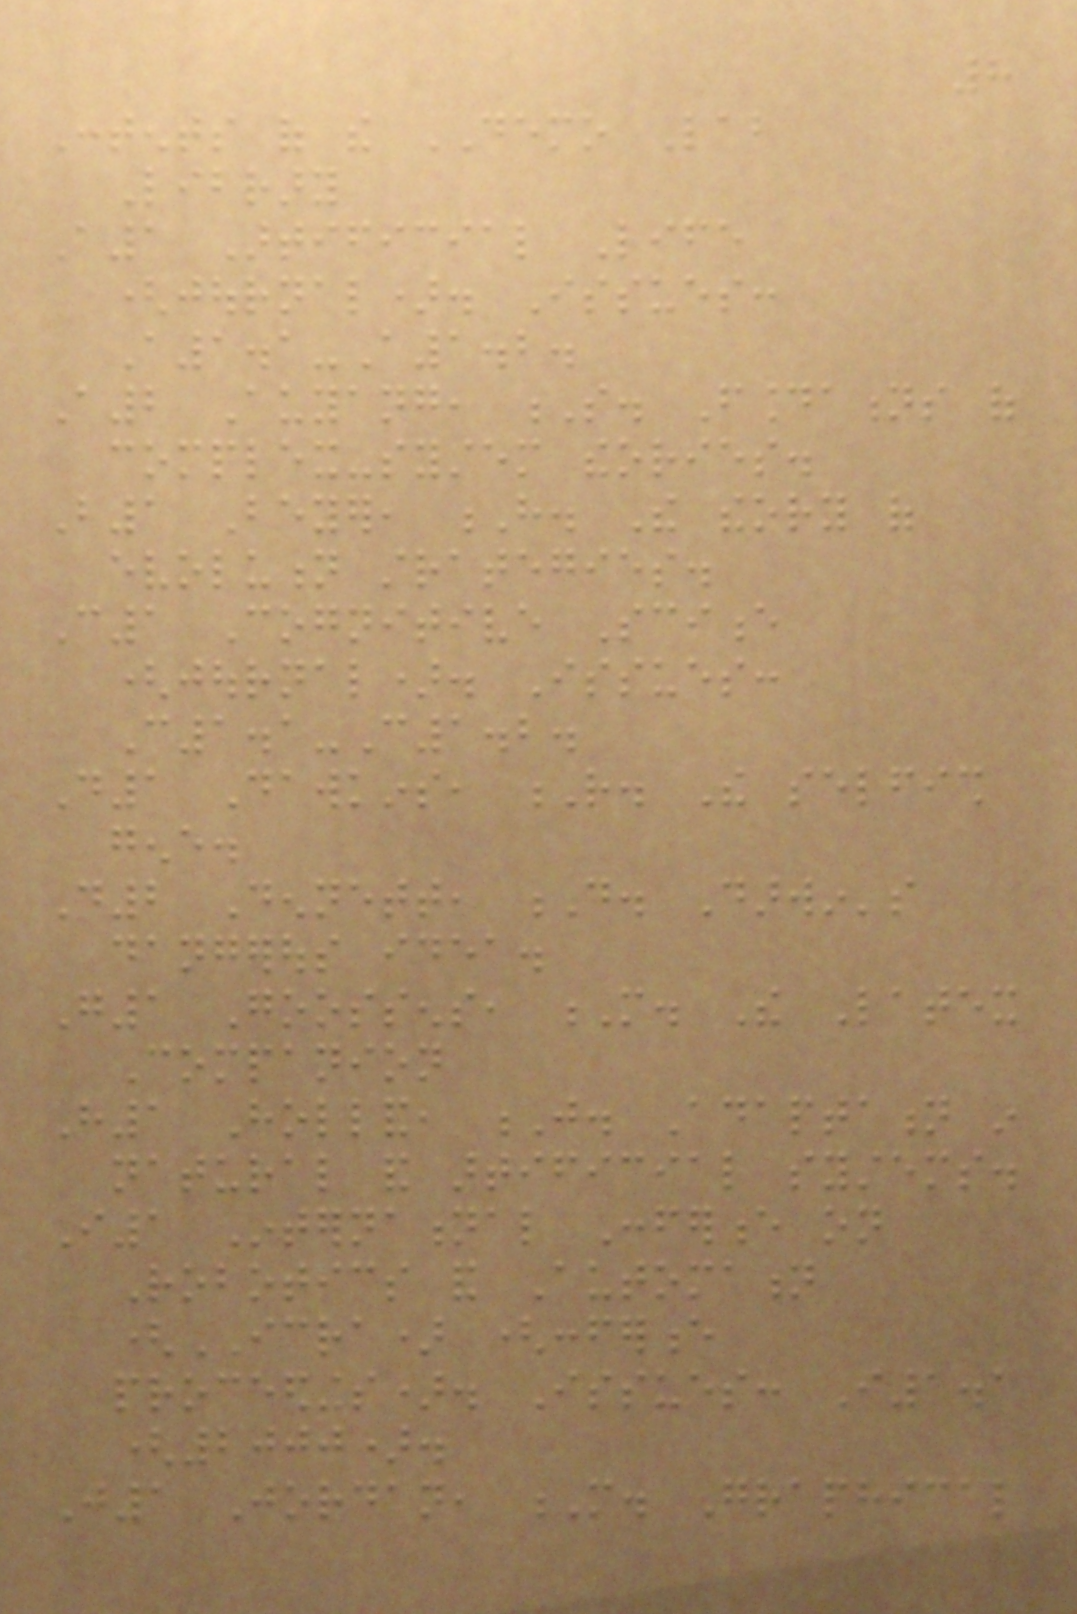8
Contents of the DEMO Lab
Library
A1 Artificial Life
(journal). Issues:
A1.1-A1.2.
A2 Auyang, S. Foundations of
complex-system theories.
B1 Beyer, H. The theory of
evolution strategies.
C1 Cognitive Science
(journal). Issues:
C1.1-C1.2.
D1 Dawkins, R. The selfish
gene.
D2 Dennett, D. Darwin's
dangerous idea.
G1 Goossens, M. The Latex
Companion
H1 Holland, J. Adaptation in
natural and artificial systems.
I1 International Conference on
Robotics and Automation
(ICRA) (conference
proceedings). Issues: I1.1
(2000).
J1 Jordan, M. Graphical
